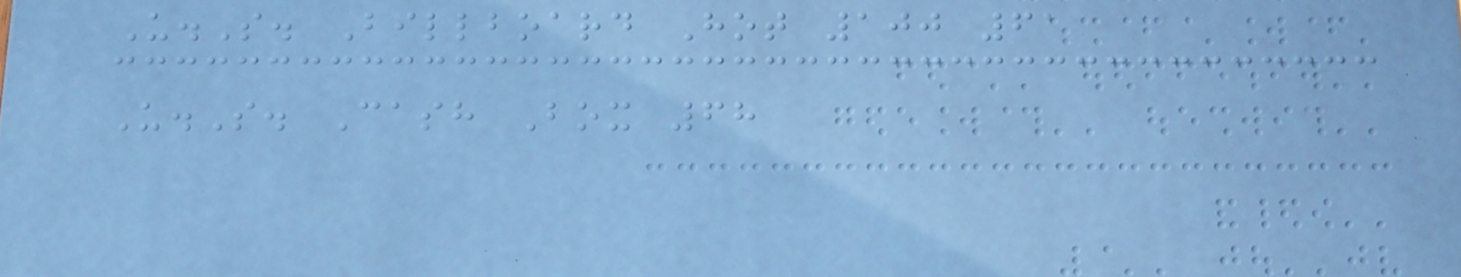U.S. Billboard Hot 100 61
U.S. Cash Box 68
